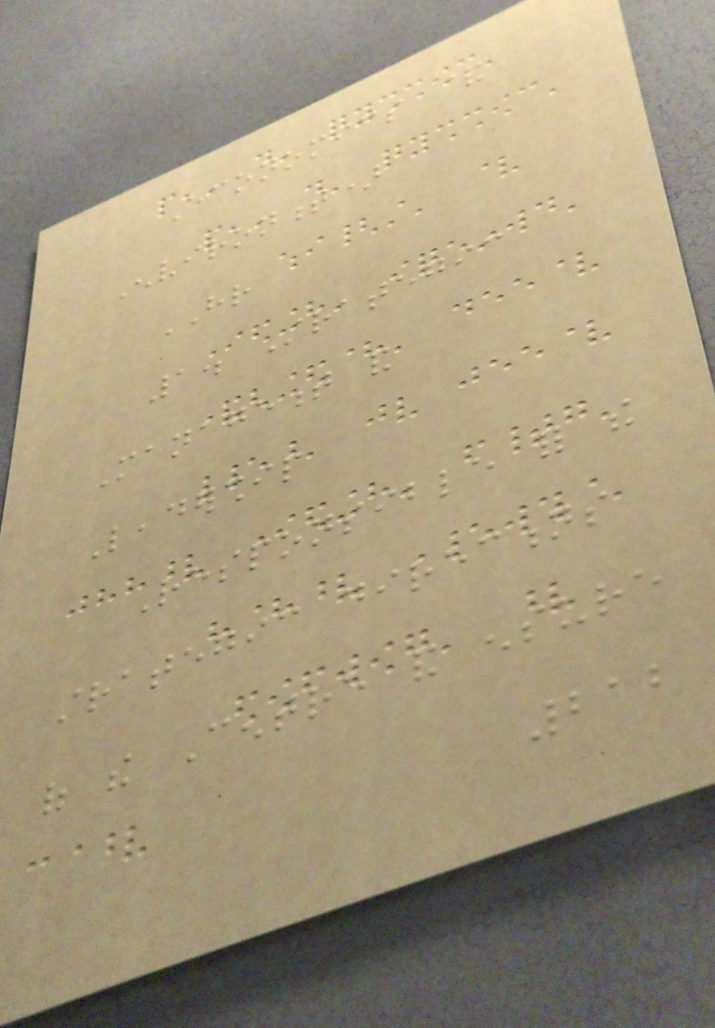Economics &
Environment)
HR
1. Strategic
Management and
Leadership
Responsible for the
strategic directions
of the Centre and ensure
212
